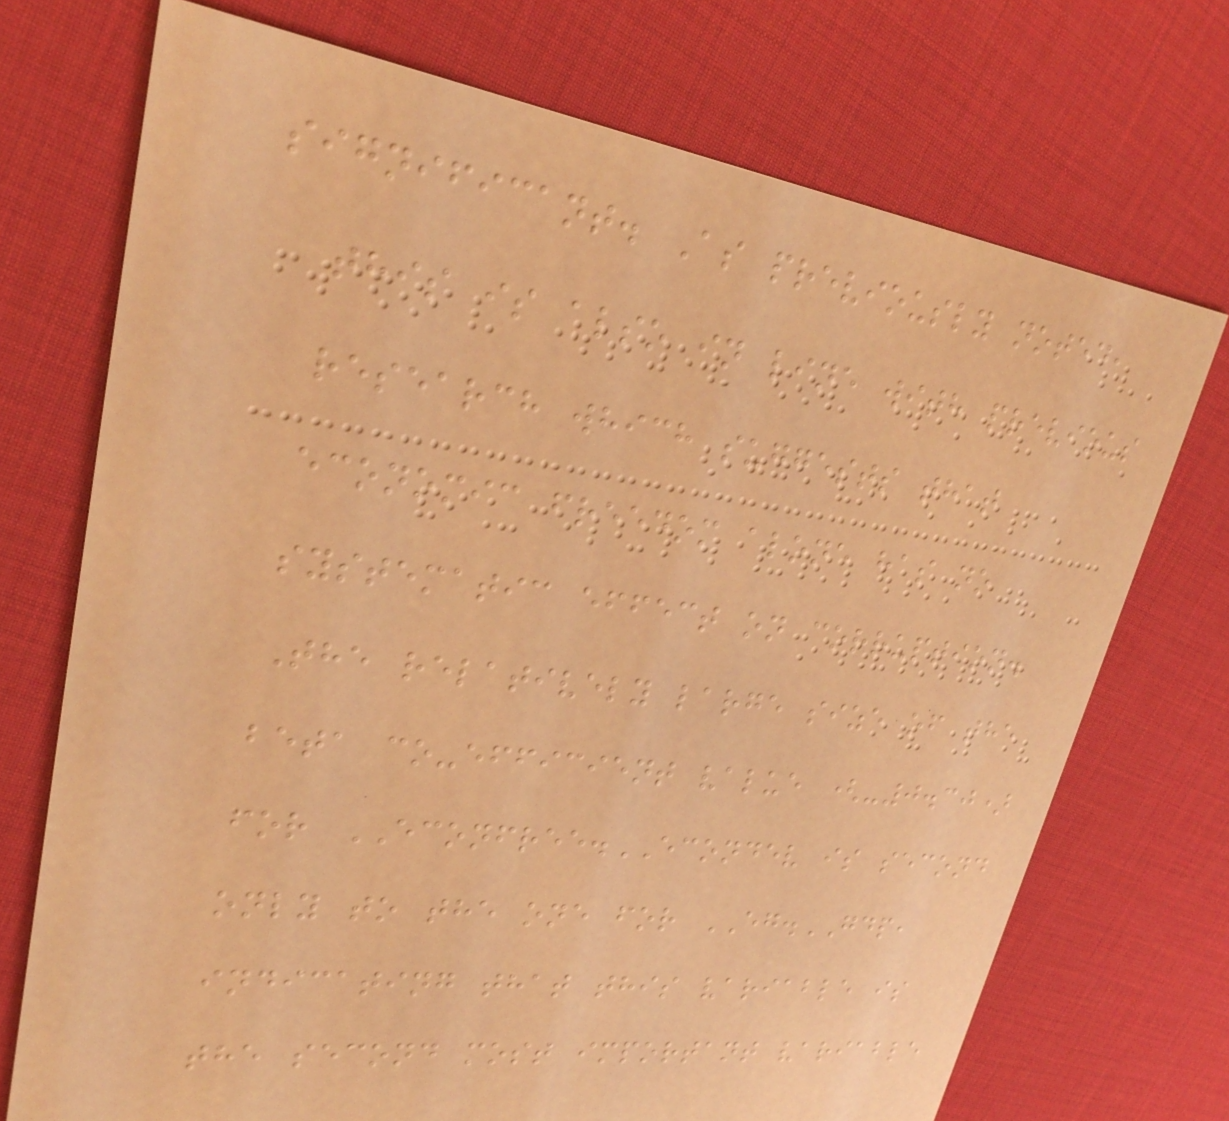significant. As previously noted,
this is also in line with previous
research which suggests that
economic freedom alone has no
systematic effect on corruption.
The relatively large size of the
beta co-efficient value (-0.30)
for ECONFREE.ECONDEV is second
only to the one for EG.GDP,
indicating that this variable is
the second most important variable
